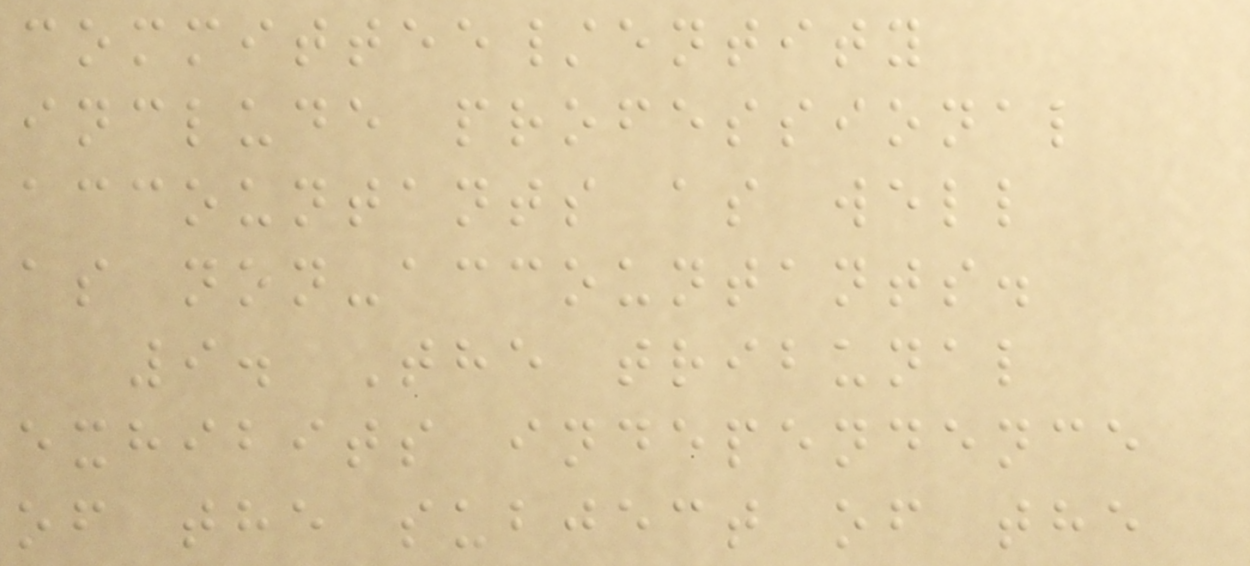committee/entity
include professional
accountants as well
as non-accountants.
9. The tribunal
exhibits independence
of the subject of the
